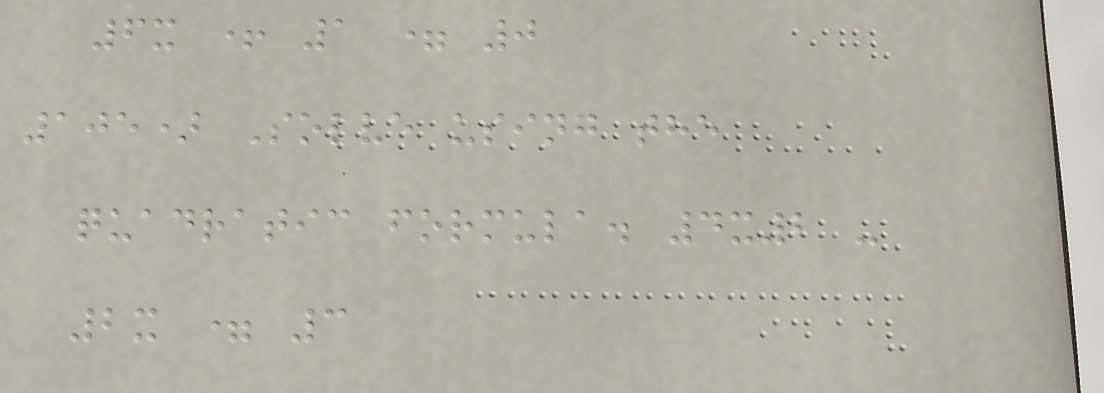6x + 1 = 0
105) Solve using the
quadratic formula. 4x2 -
2x = 3
